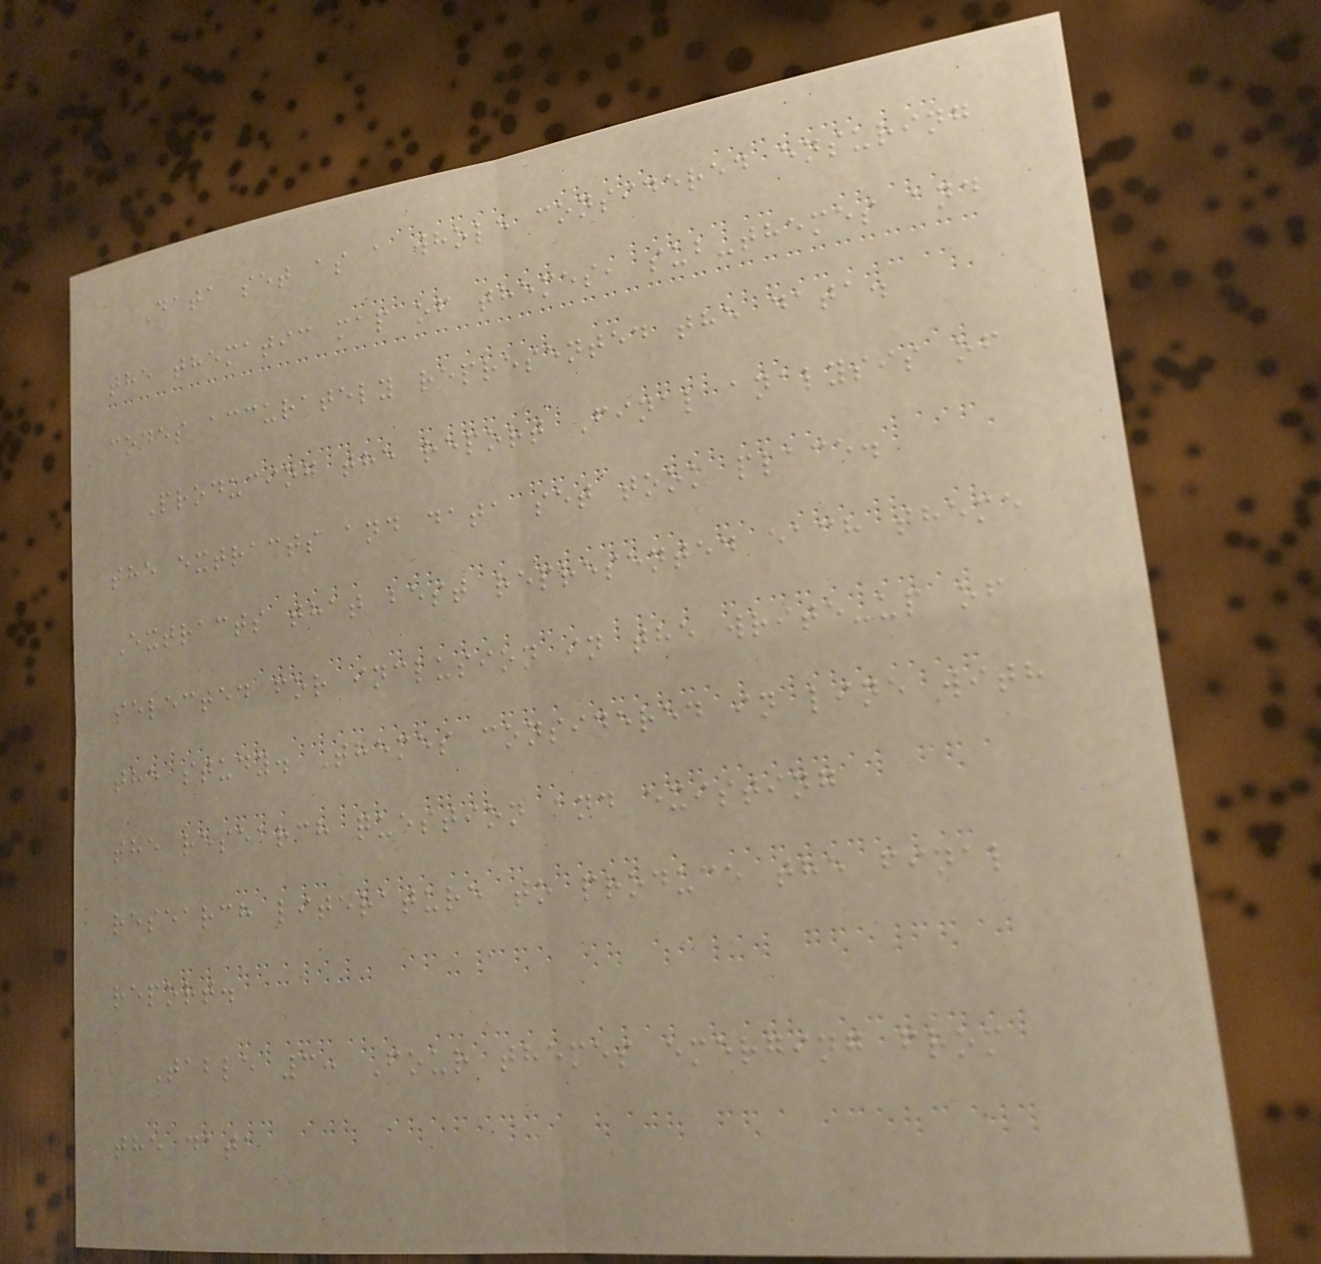Data set as a whole considered ensuring
the thematic map of themes, sub-themes and
codes accurately represented the data.
Producing the report Final analysis of
the extracts and data set took place.
Extracts that best represented each theme
selected for inclusion in the write-up of
the study. Themes considered in line with
the research question and existing
research literature to produce the final
report.
Table 3: Four themes emerging from
the data
